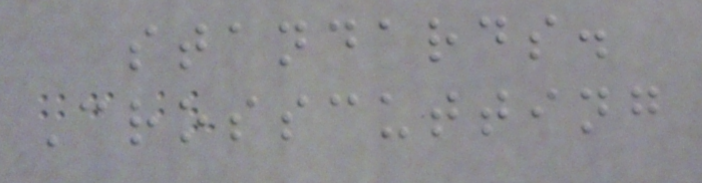standards.
Crosscutting
